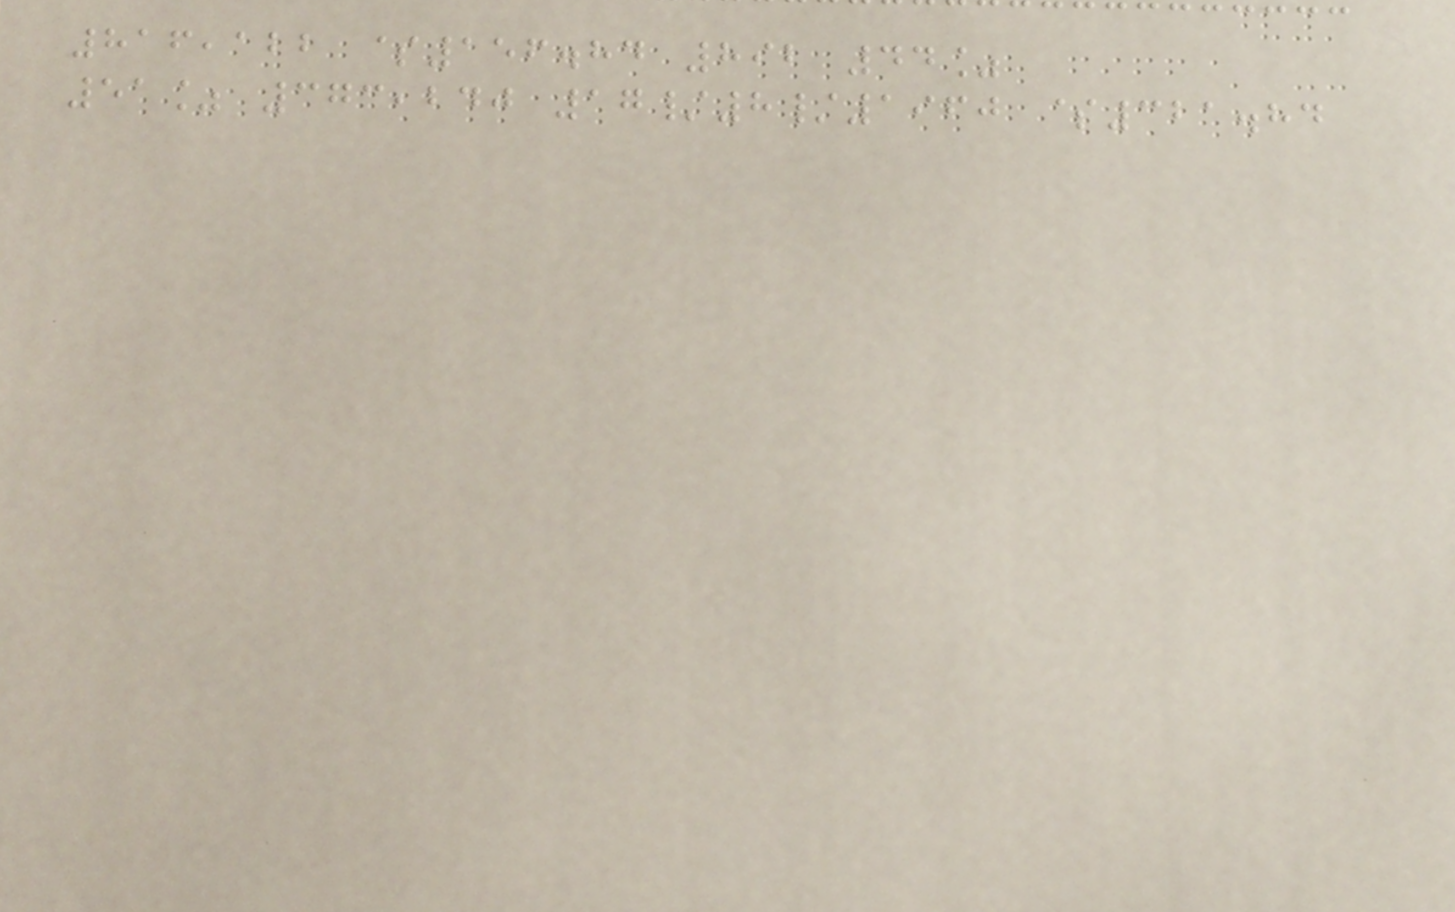816,122 $156.84 892 44%
51% 373,240 17/8/1960 $321.84
